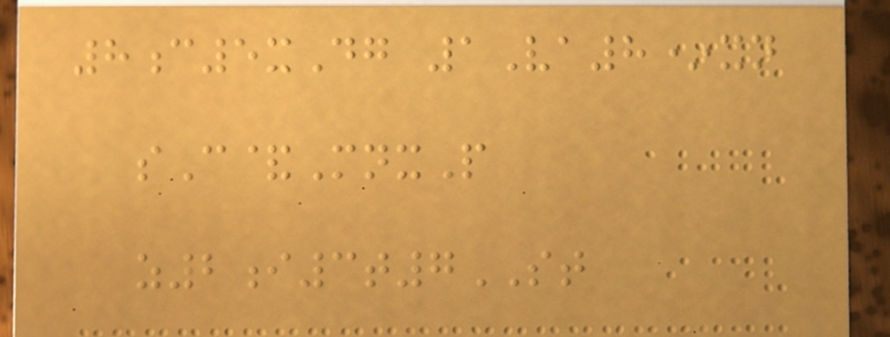8c5xDg 1Va8*xn
sC&MnxP
z2i3t7ST
